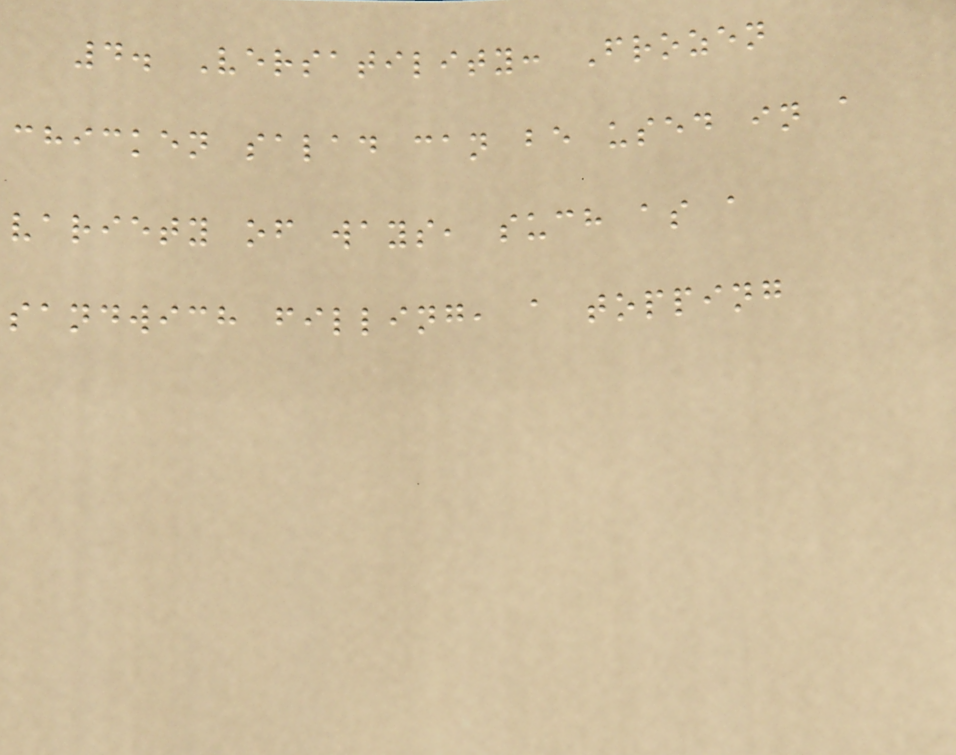4. Versatility: Frozen
chicken salad can be used in a
variety of ways, such as a
sandwich filling, a topping
